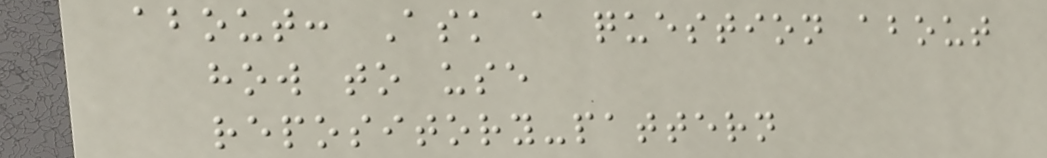about: Ask a question about
how to use
repository-pattern
